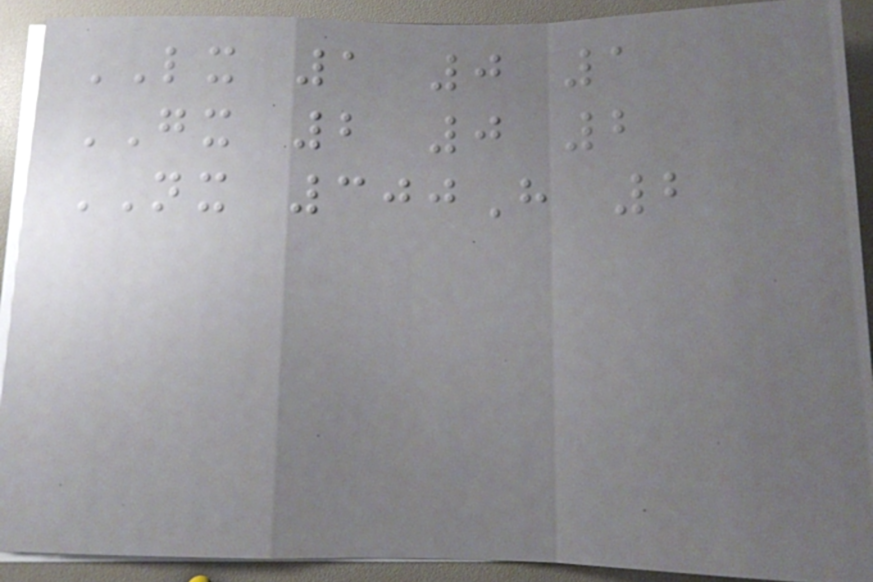LX 1 0 1
GX 2 0 2
NX 300H 2
